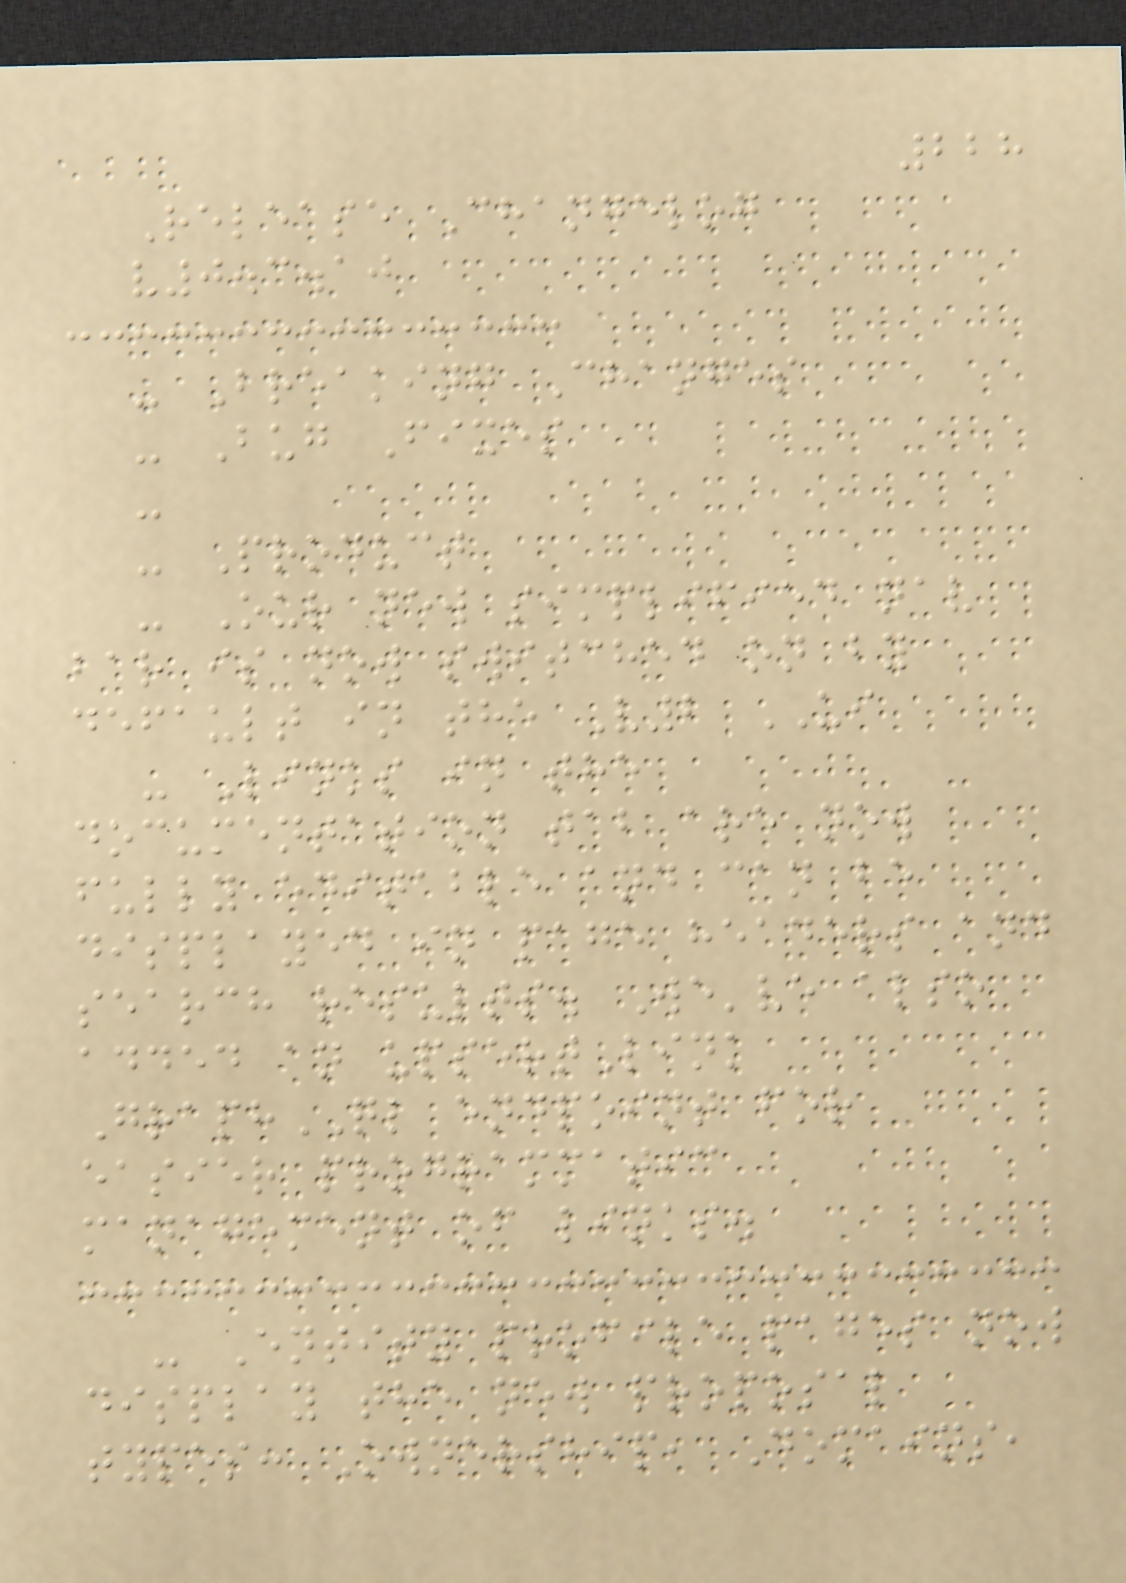228
Release Changelog
v0.3.10
- Breaking Changes
- Bug Fixes
-
- Product
- Our new simplified nav
bar is now switched on by
default in the V2 UI
- Links in the
documentation tab are now
fully editable and can be
displayed in page headers and
search results. We've also
added an upsertLink
GraphQL endpoint for
easier programmatic
management of links.
- Entity profile pages now
display the new proposal
types: Ownership, Domains,
